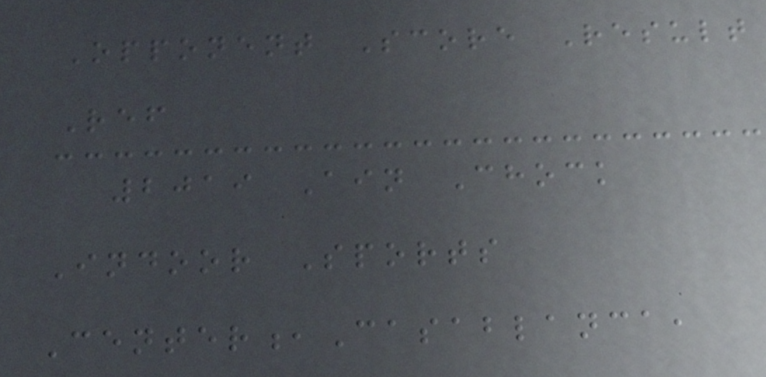Opponent Score Result
Ref
2019 Ain Chock
Indoor Sports
Center,Casablanca,
